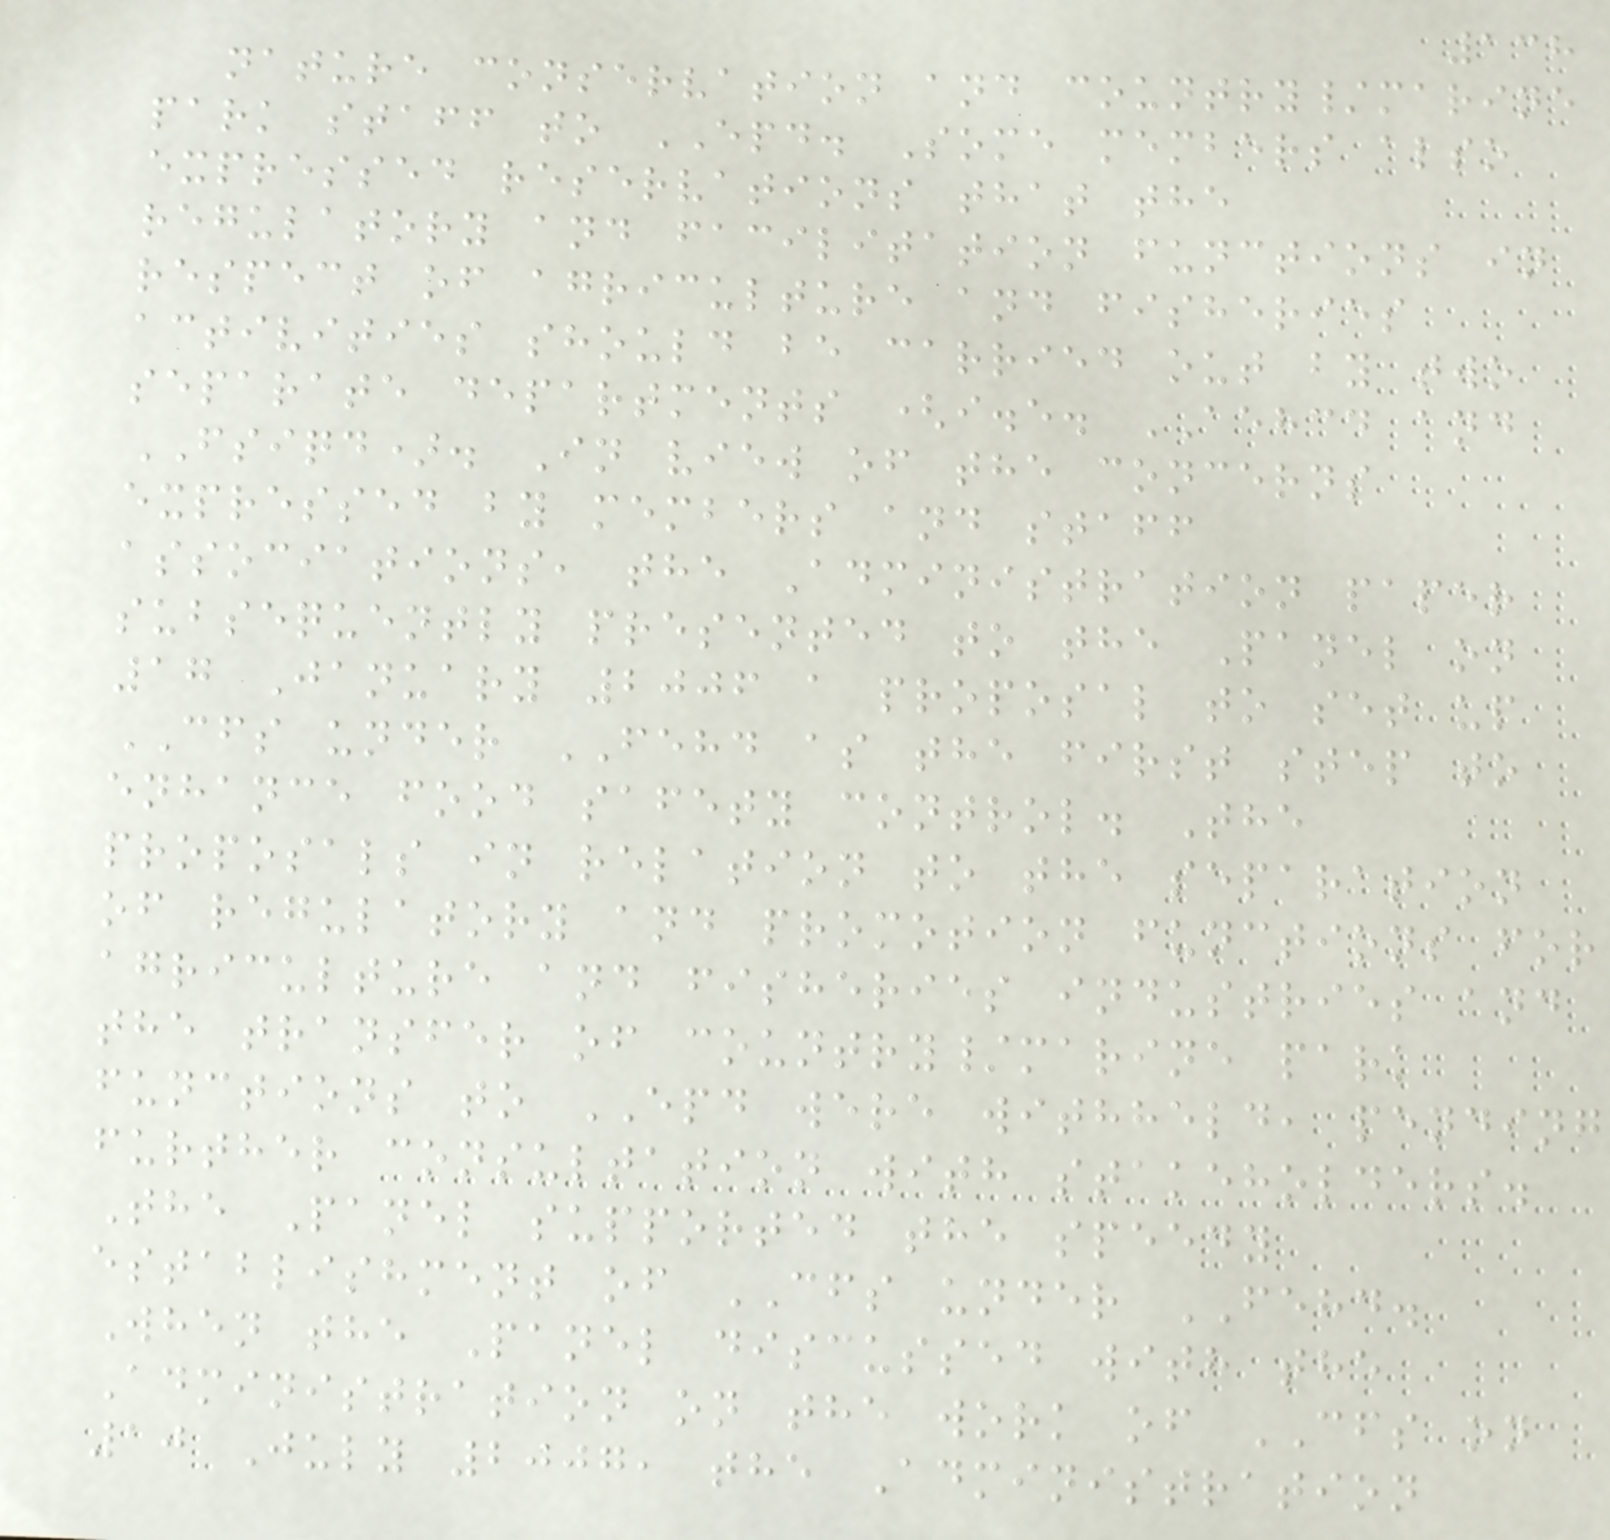138
nature conservation and country/marine
park staff to EPD. Some members also
expressed reservations that the
regulatory and facilitation functions in
respect of agriculture and fisheries
activities should be carried out by two
separate departments (i.e. AEHCD and
FSIQD). In view of the concerns
expressed by members and staff
associations, the Administration paper
subsequently presented to the Panel on
17 January 2006 a proposal to set up
CFS under FEHD as the first step to
enhance food safety control. The
proposals in relation to the separation
of regulatory and promotion functions for
agriculture and fisheries industries and
the transfer of country/marine park
functions to EPD were withheld, pending
further consultation with stakeholders.
The Panel supported the speedy
establishment of CFS under FEHD.
When the Panel discussed with the
Administration on the work of CFS on
10 July 2007, the Administration
